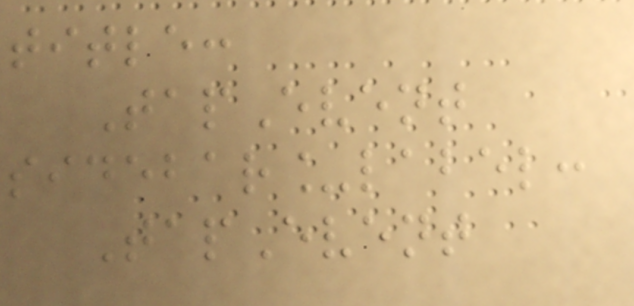title:
TapEvent
sidebar_label:
TapEvent
